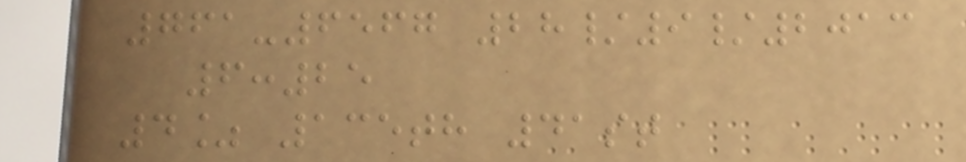761-6567 28/9/2013
6:25
4% 135th 41st
